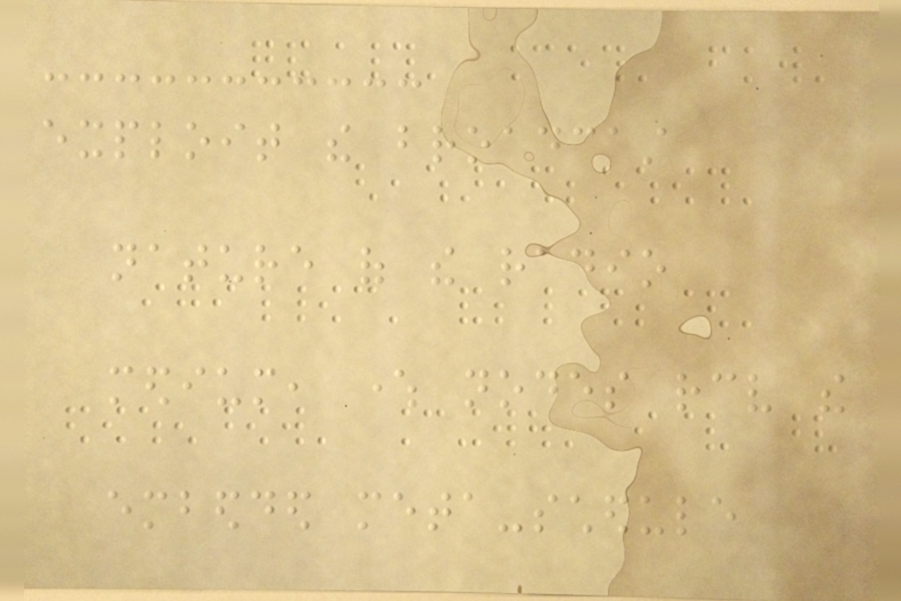exploit the broadcast
nature of the radio
medium, where nodes receive the
embedded meta-schedule
